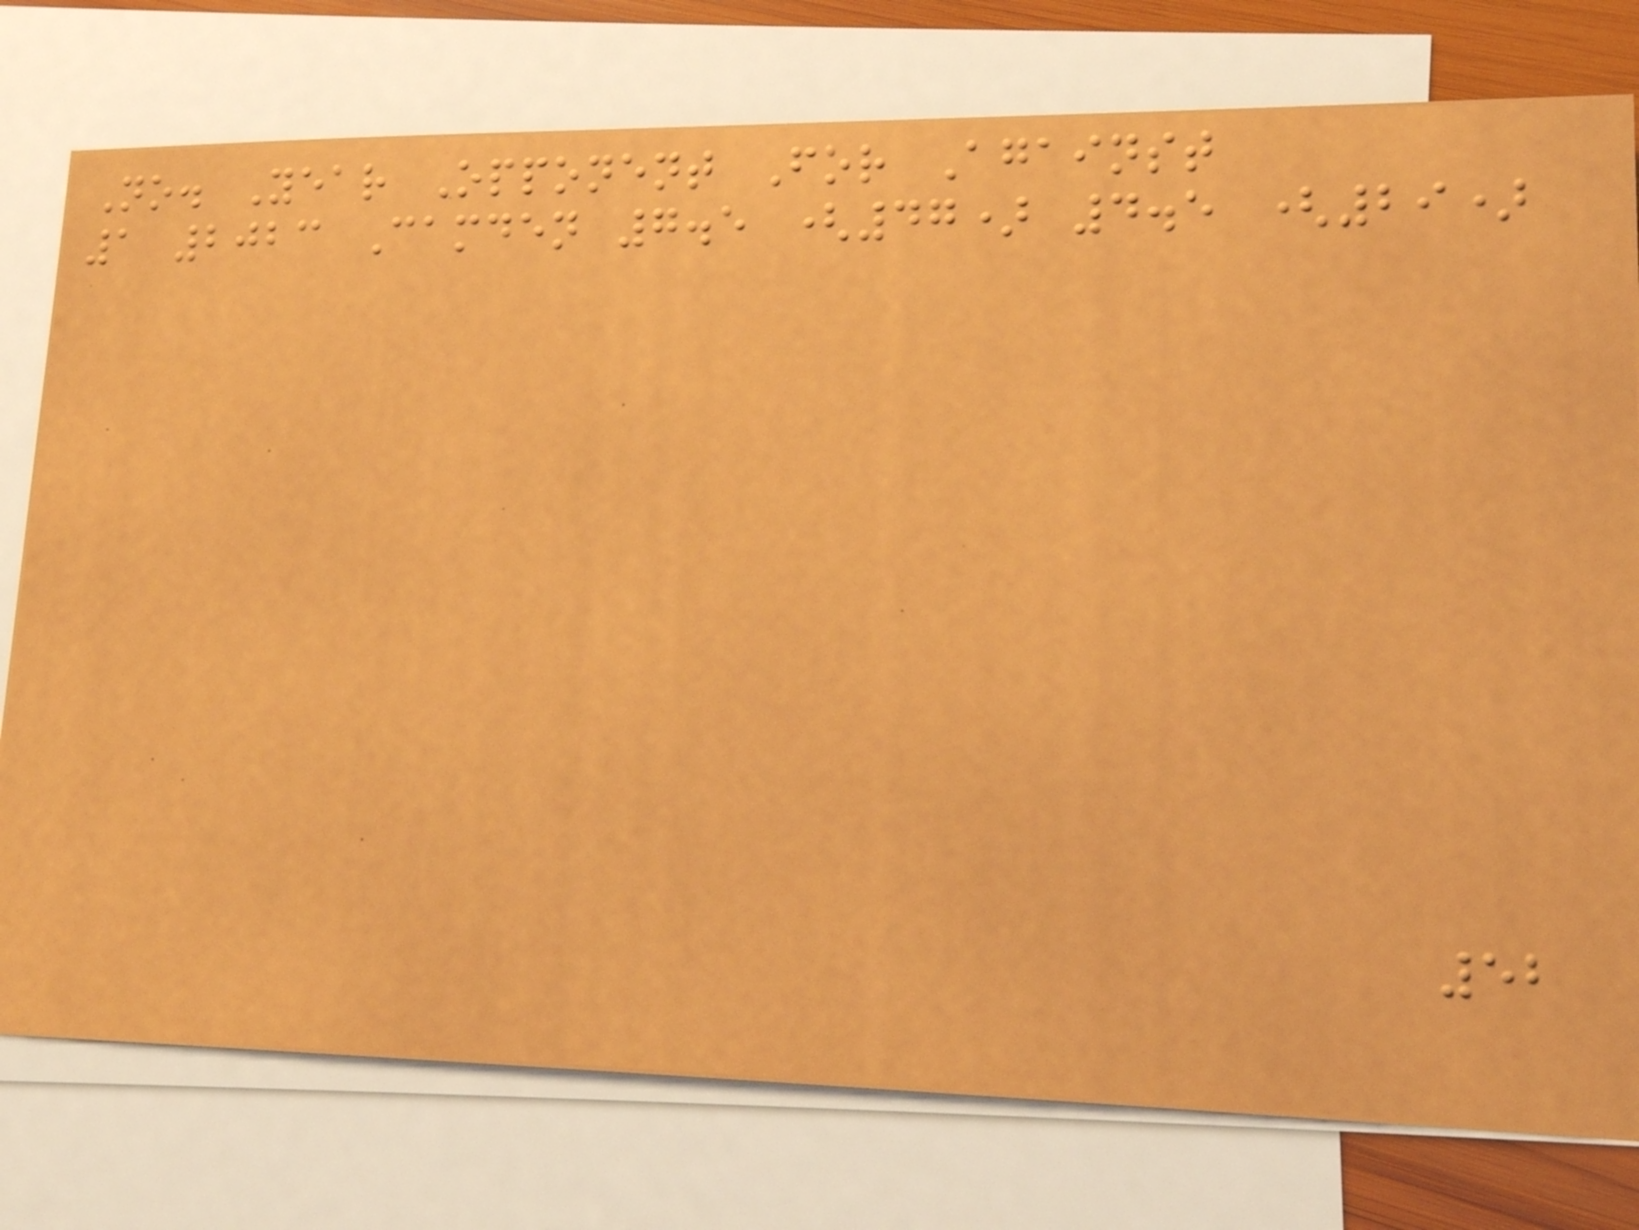No. Year Opponent For Against
1 2023 Camden 7.5 (47) 4.5 (29)
52
